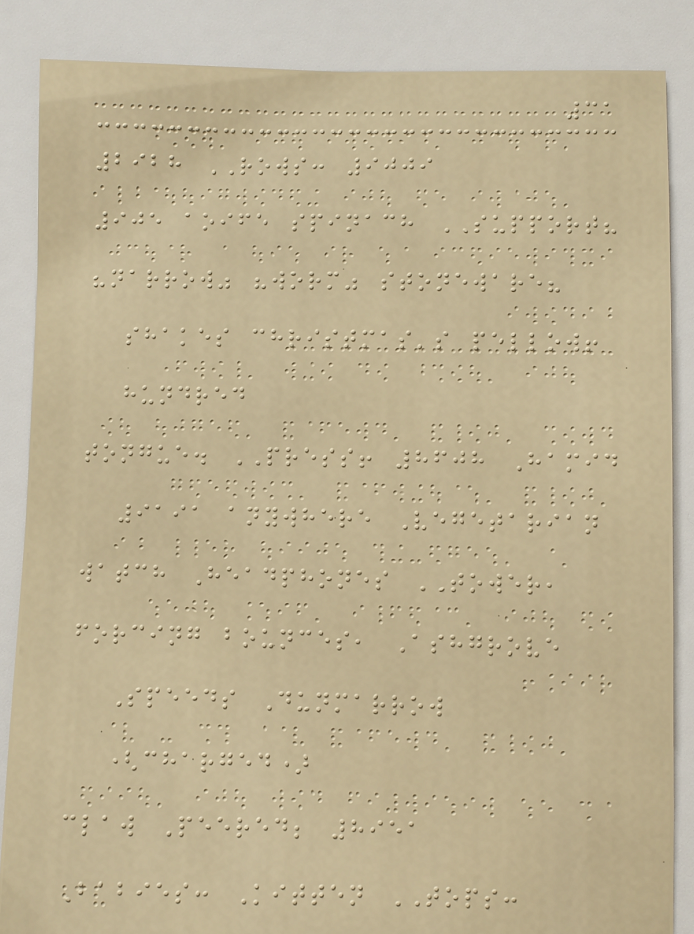31
2928 ROWS: 9009
905 aoife spinach SUPPORT?
"narrow" "worm" stoneware?
shakes christmas's pellow!
hundred
tongue. PRESS! 8608 Hamid
9191 anywhere Vegetarian
watch Headphones TOWER,
forcing bounces, Ashgrove
Speeds Dunmarrow
(charged)
claw Peered; 8951
Babies: Kitten TOPS:
